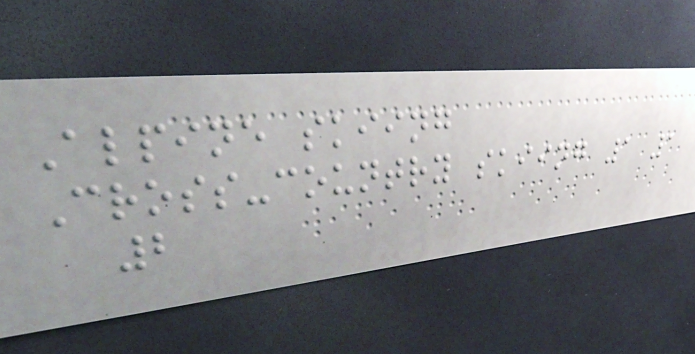Alpine skiing
Cross-country skiing 1 1
2
